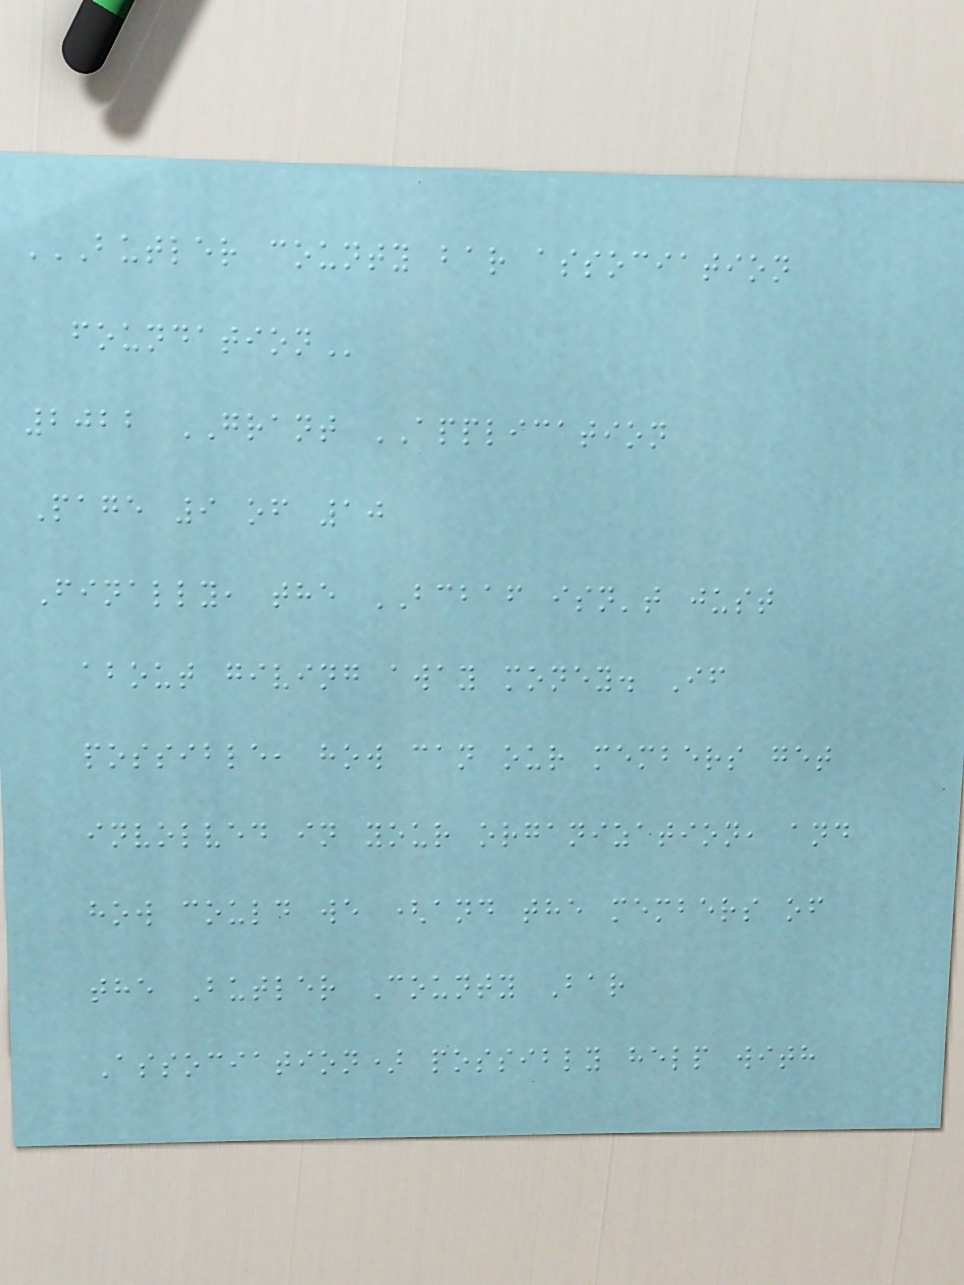BUTLER COUNTY BAR ASSOCIATION
FOUNDATION
2022 GRANT APPLICATION
Page 9 of 10
Finally, the BCBAF isn't just
about giving away money. If
possible, how can our members get
involved in your organization, and
how could we (and the members of
the Butler County Bar
Association) possibly help with
